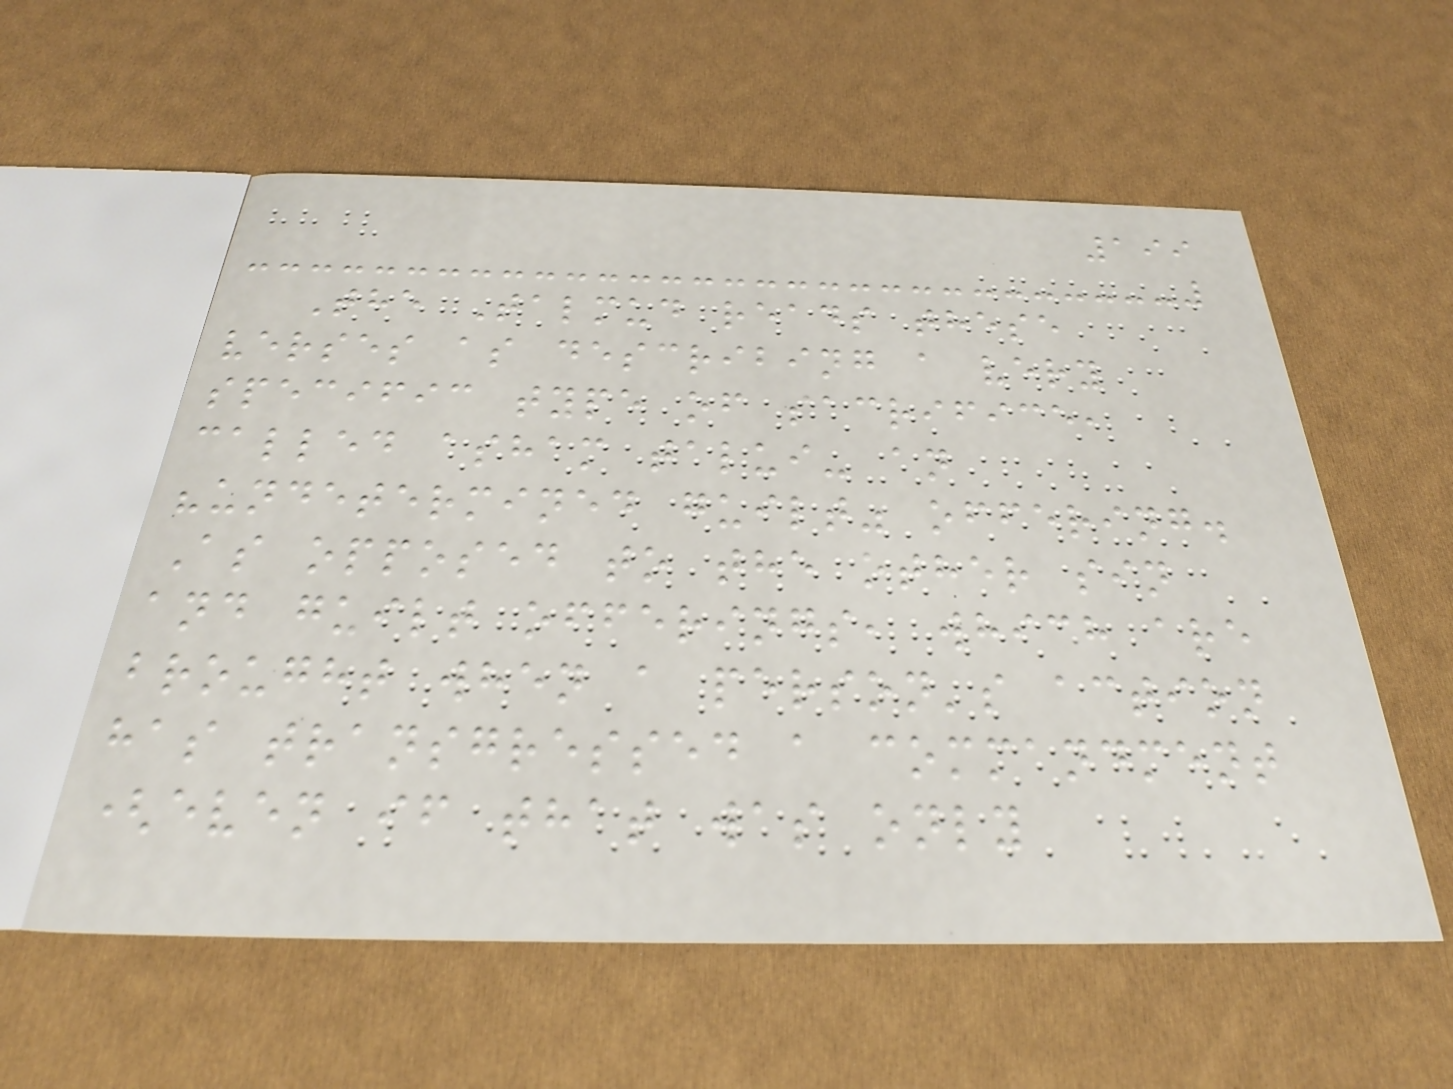199
The Talmud reads these
verses as describing a very
specific type of sacrifice,
called asham talui- an
"undetermined guilt" offering.
As opposed to the other sin
and guilt offerings, which are
brought when a person's action
has transgressed a commandment
(even if that was only
